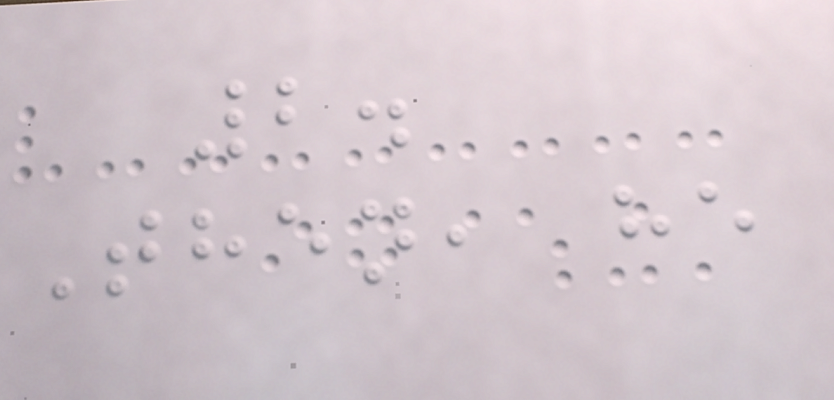2.
Then, he
